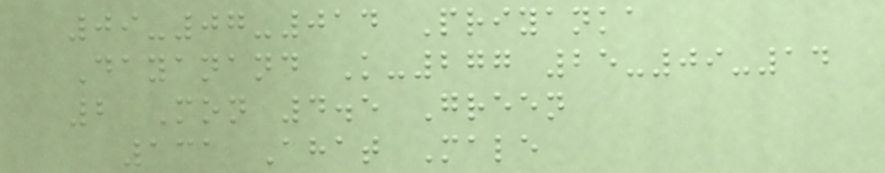09-07-014 Priyanka
Dayanand K-277 25-09-14
2 Mon 4.5 Green
131 Ahat Male
